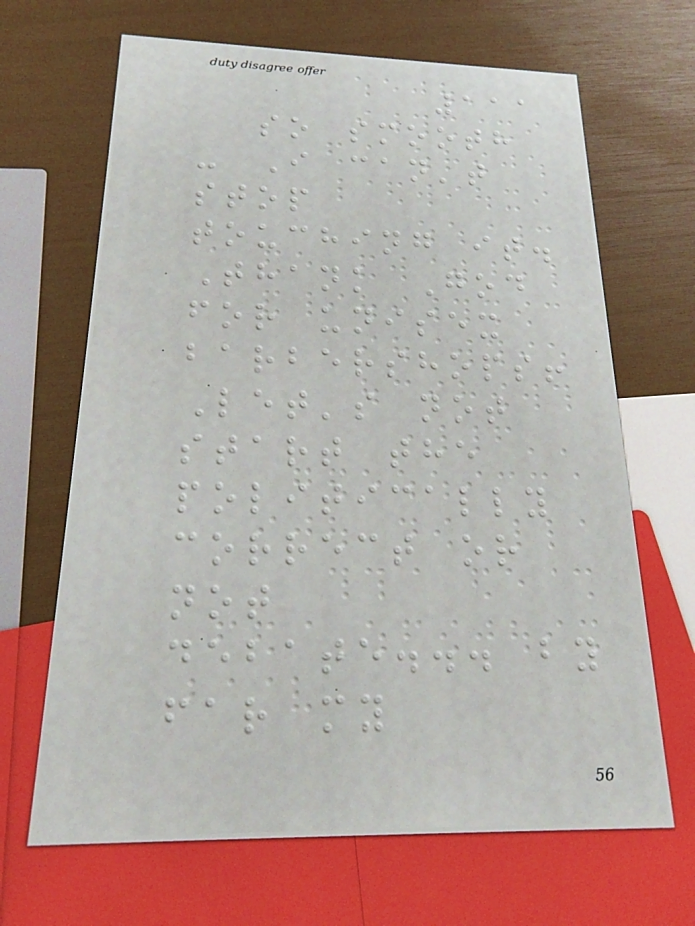111
so smooth
- I can't
stop
touching it.
Thank God
for unisex
barbershops!
Let's not
start the
politically
correct or
not
debate... by
far my
